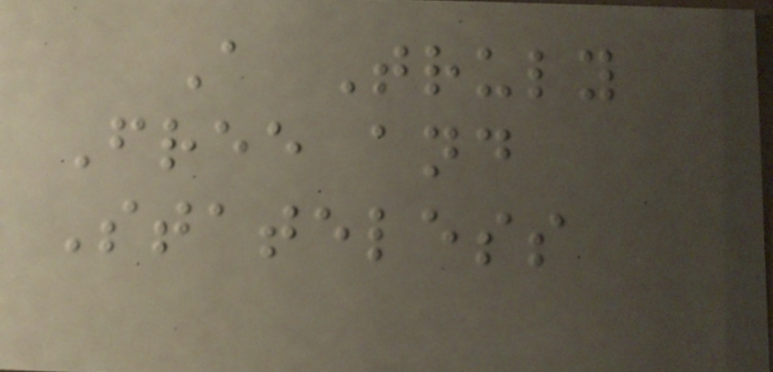A Truly
Free and
Stateless
